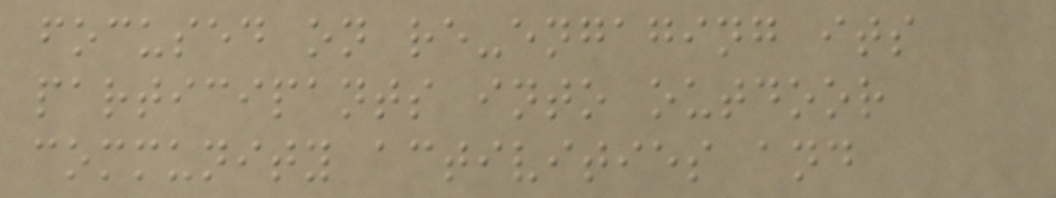focused on re-engaging its
participants into outdoor
community activities and
